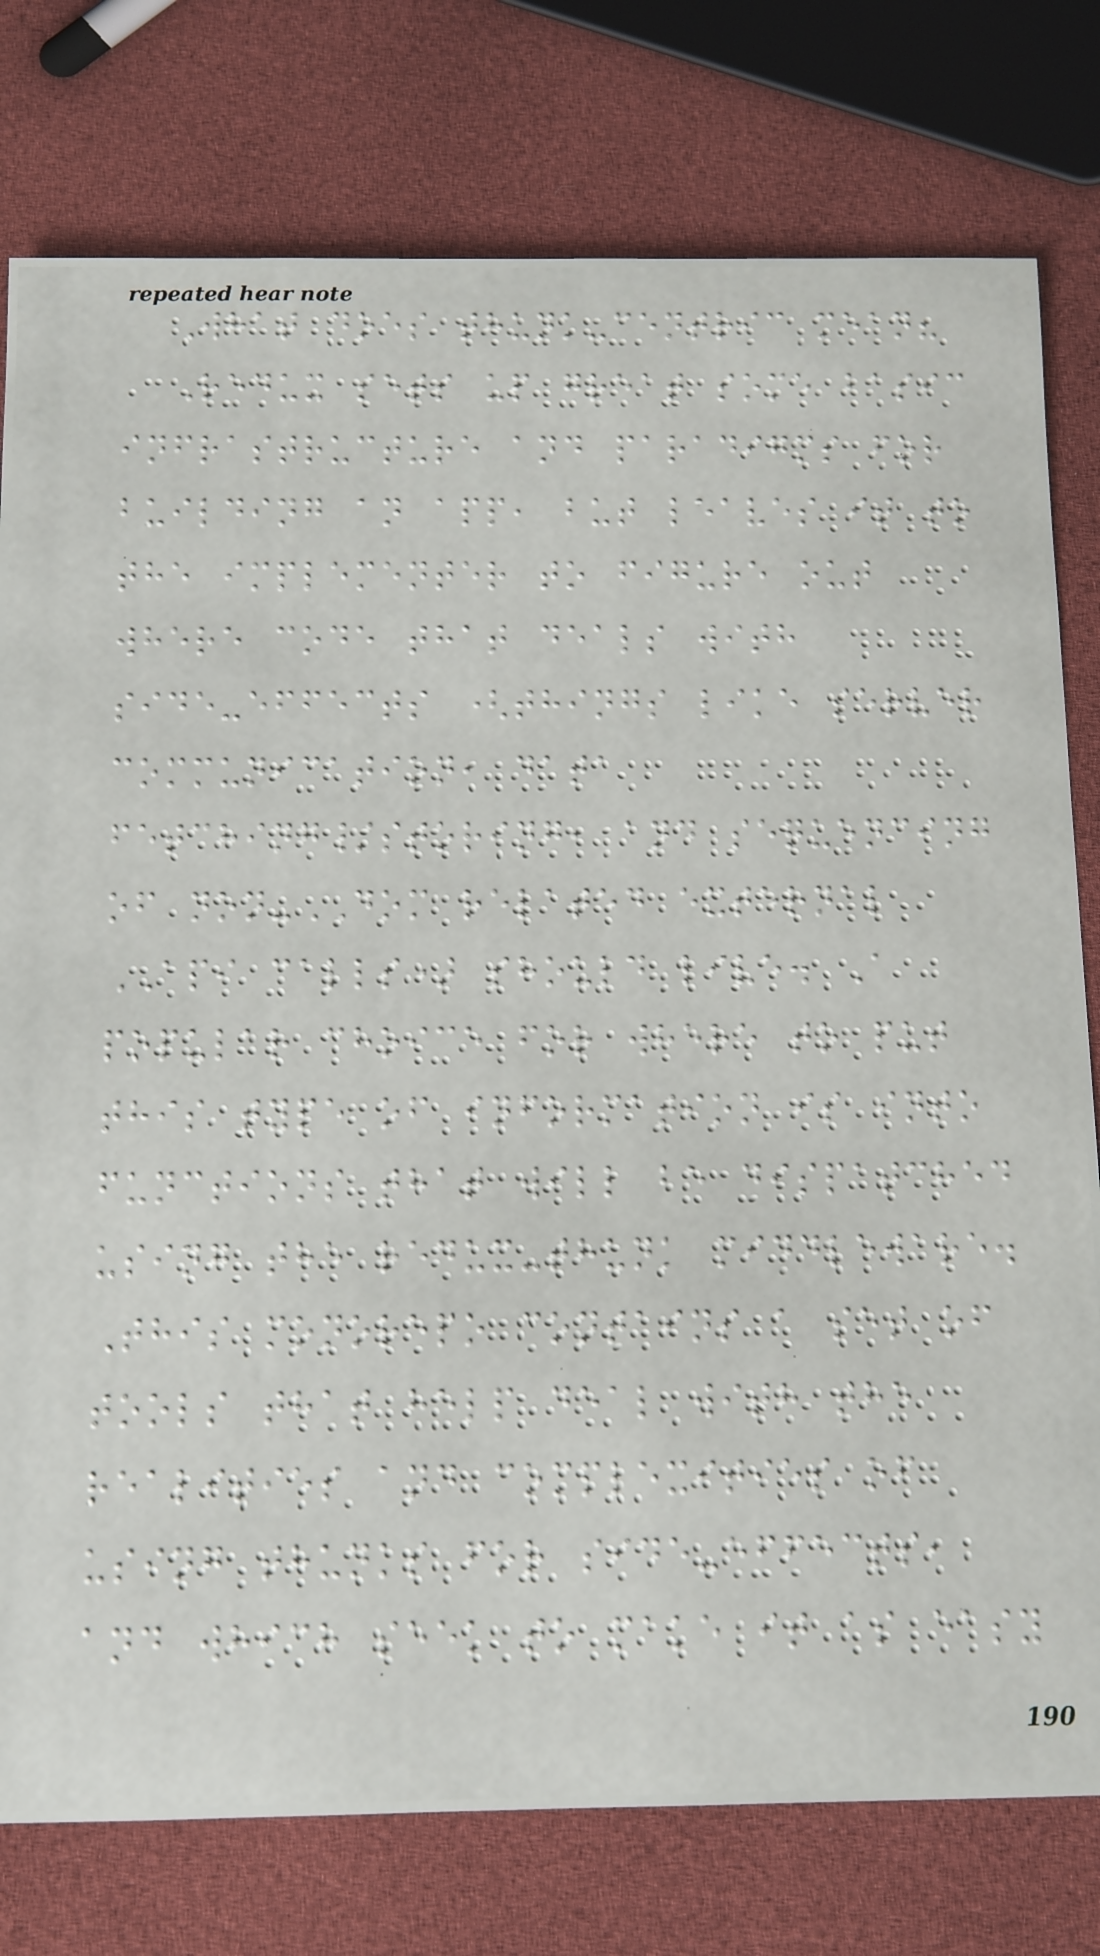What does thunk-centric mean?
Redux sets up great some basic
infrastructure and paradigms for
building an app, but leaves it to
the implementer to figure out
where code that deals with
side-effects (things like server
communication, data
fetching/storing, and sequencing
of non-DOM related external
API calls) should live. A
popular choice for where to put
this type of information is into
functions that will be dispatched
using the redux-thunk middleware.
This monorepo contains a set of
tools that help deal with the
realities and complexities of
using thunks for side-effects,
and which seek to make it as easy
